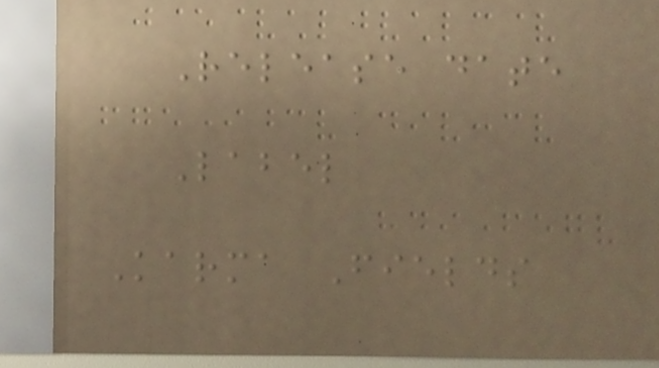Release date
Label
Karma Fields
